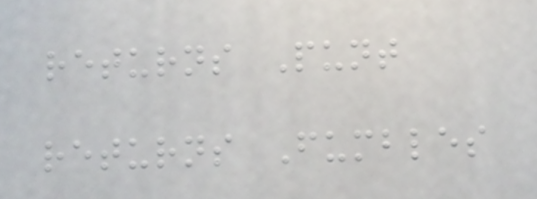returns Punt
returns Fumbles
